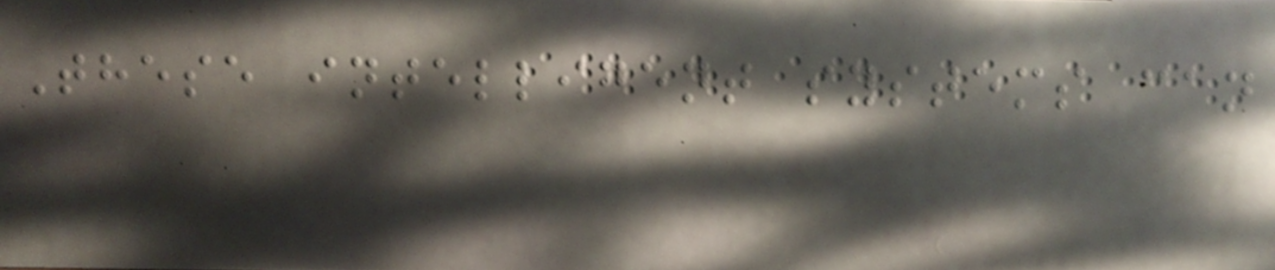These intelligent systems can
